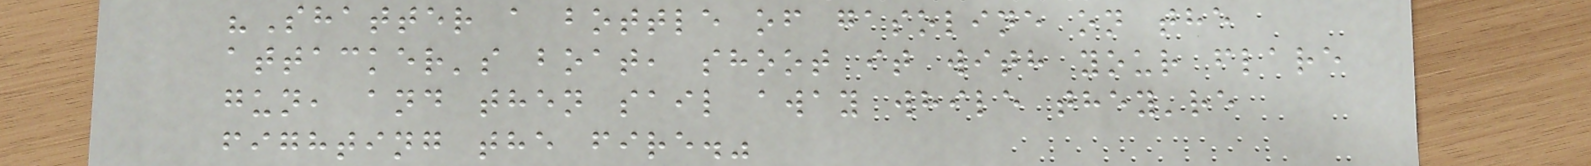"Shatter a bottle of gasoline on the
attacker's boat, shoot it with your flare
gun, and then sail away while they're
fighting the fire."
